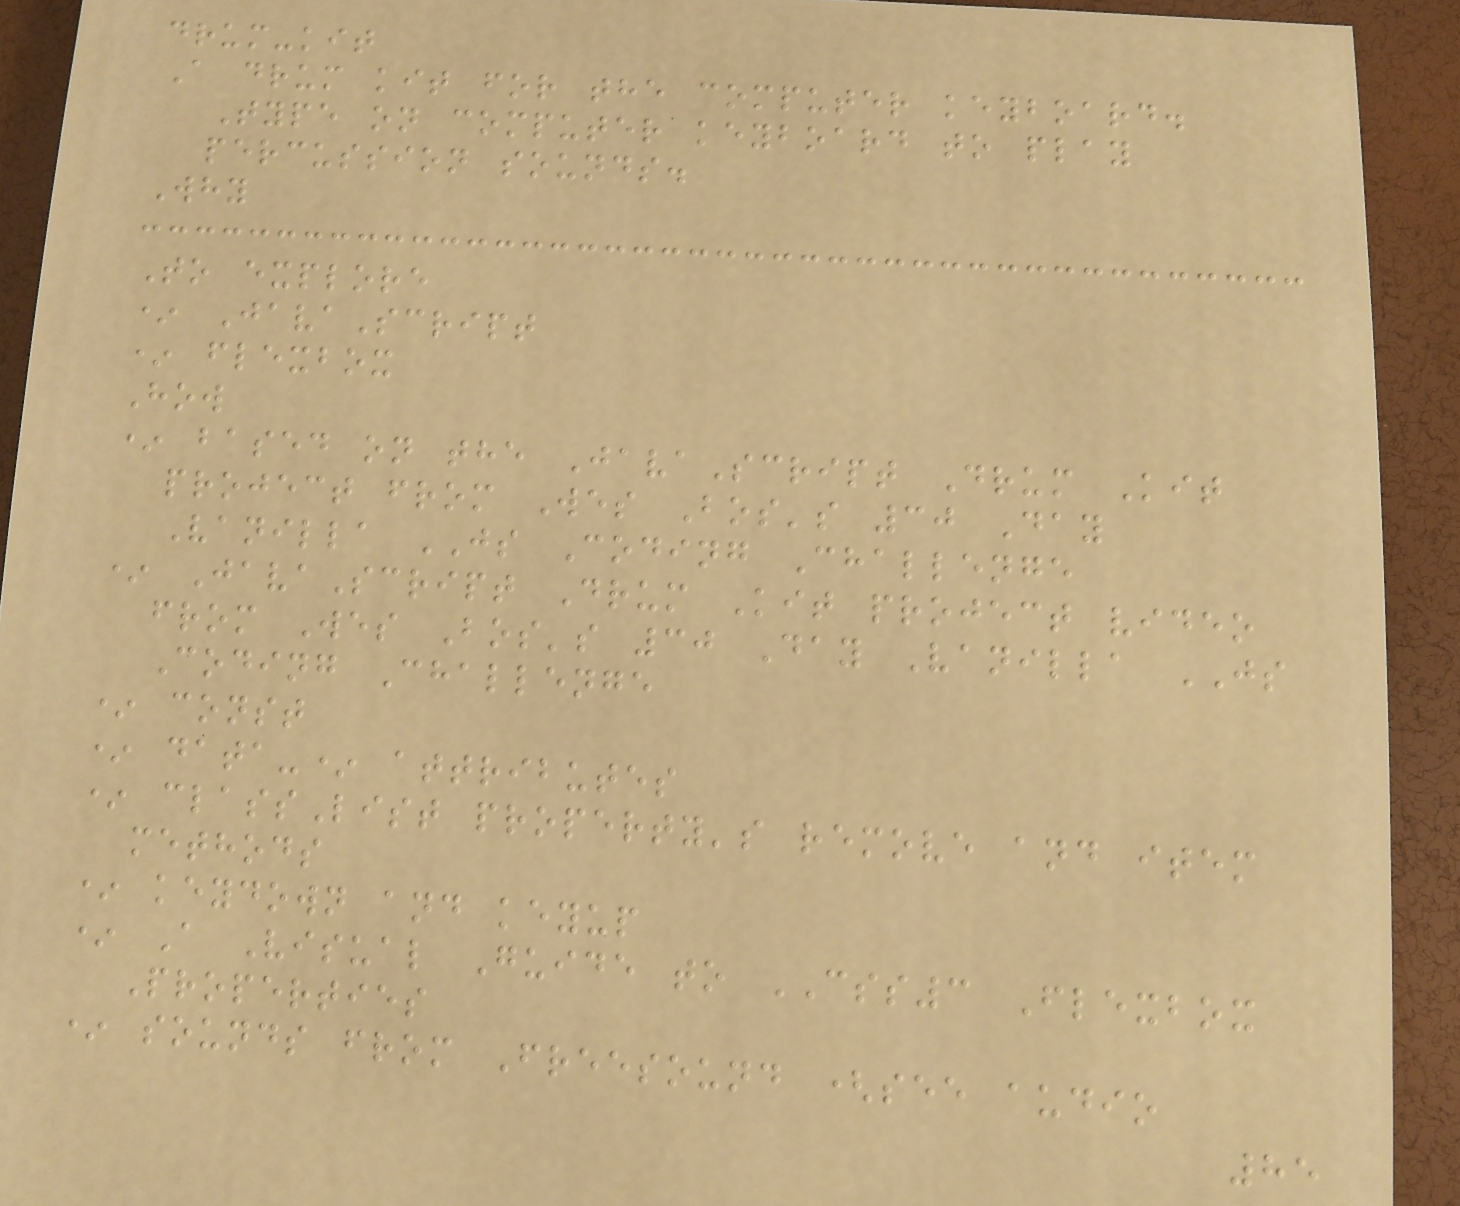drum-kit
A drum kit for the computer keyboard.
Type on computer keyboard to play
percussion sounds.
Why
To explore
* JavaScript
* flexbox
How
* based on the JavaScript Drum Kit
project from Wes Bos's 30 Day
Vanilla JS Coding Challenge
* JavaScript Drum Kit project video
from Wes Bos's 30 Day Vanilla JS
Coding Challenge
* const
* data-* attributes
* classList property's remove and item
methods
* keydown and keyup
* A Visual Guide to CSS3 Flexbox
Properties
* sounds from Freesound (see audio
85
